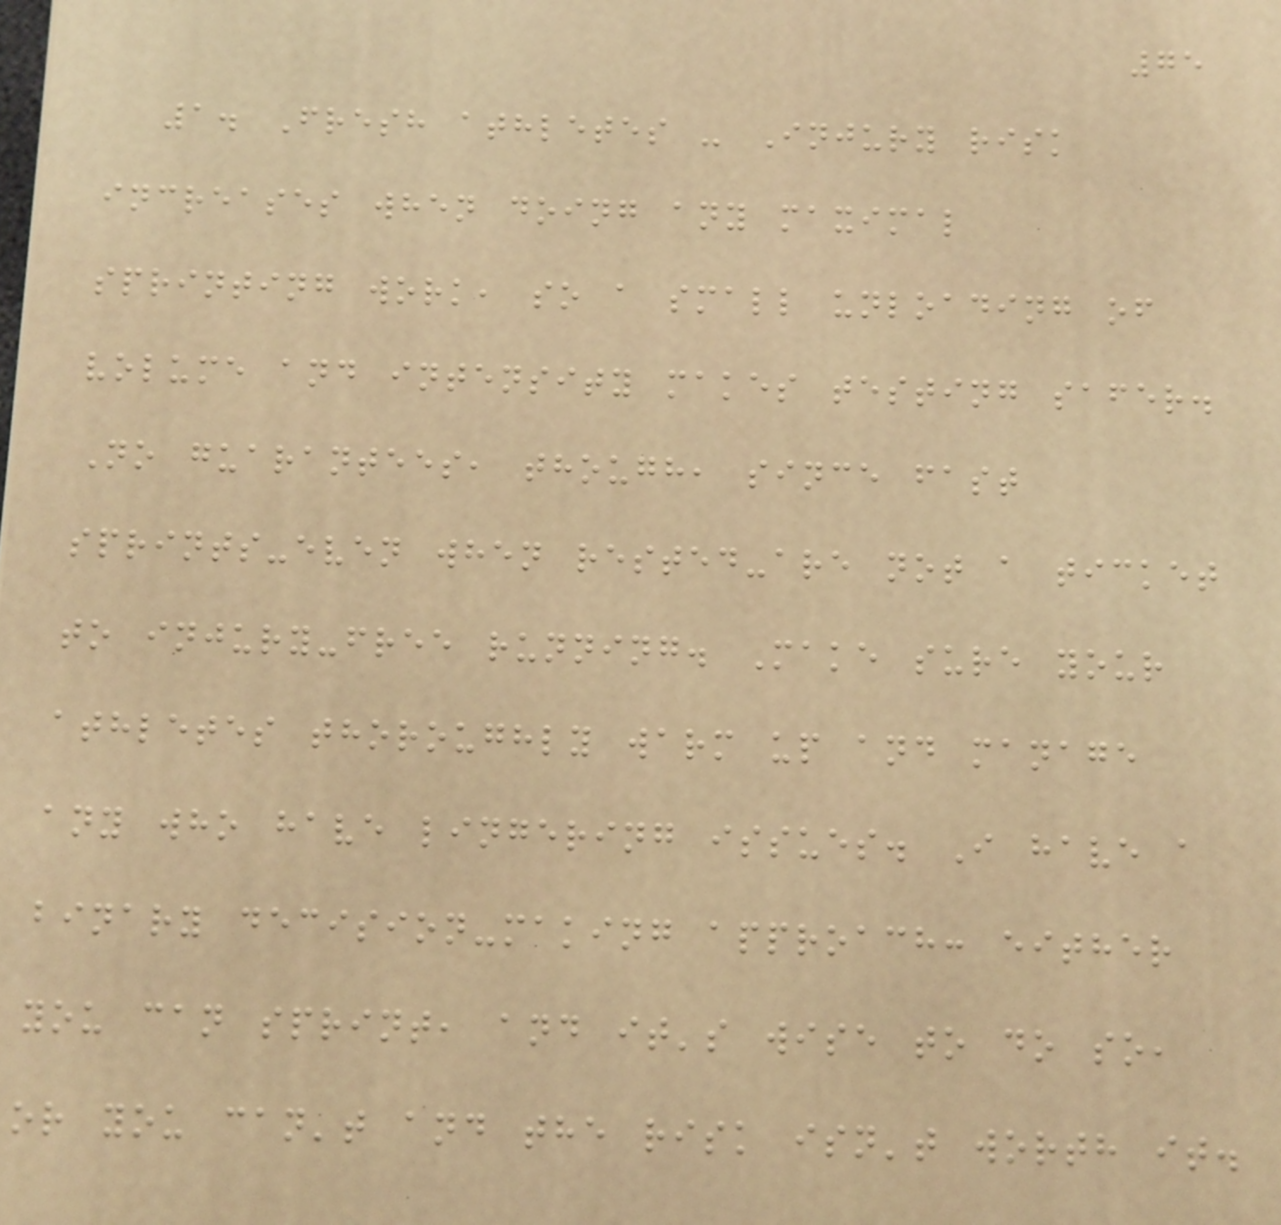75
1. Fresh athletes - Injury risk
increases when doing any maximal
sprinting work, so a small unloading of
volume and intensity makes testing safer.
No guarantees, though, since fast
sprints-even when rested-are not a ticket
to injury-free running. Make sure your
athletes thoroughly warm up and manage
any who have lingering issues. I have a
binary decision-making approach: either
you can sprint, and it's wise to do so,
or you can't and the risk isn't worth it.
